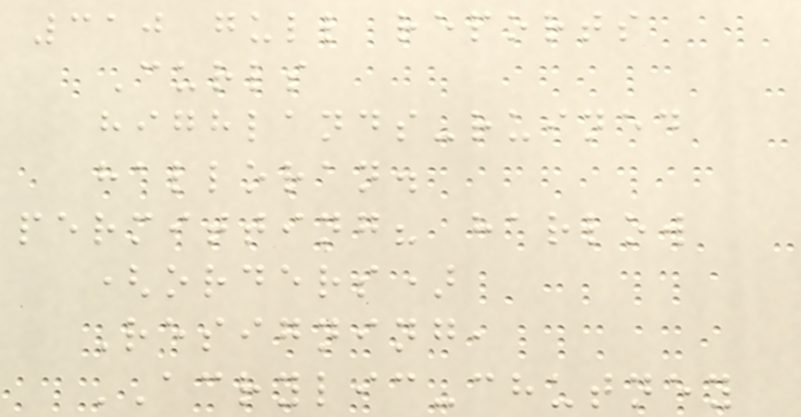310 gull reports
Curls
highlands-ruined
halloran.
permitting? harlow
(orders)
Resigning,
ACRYLIC-chutney
